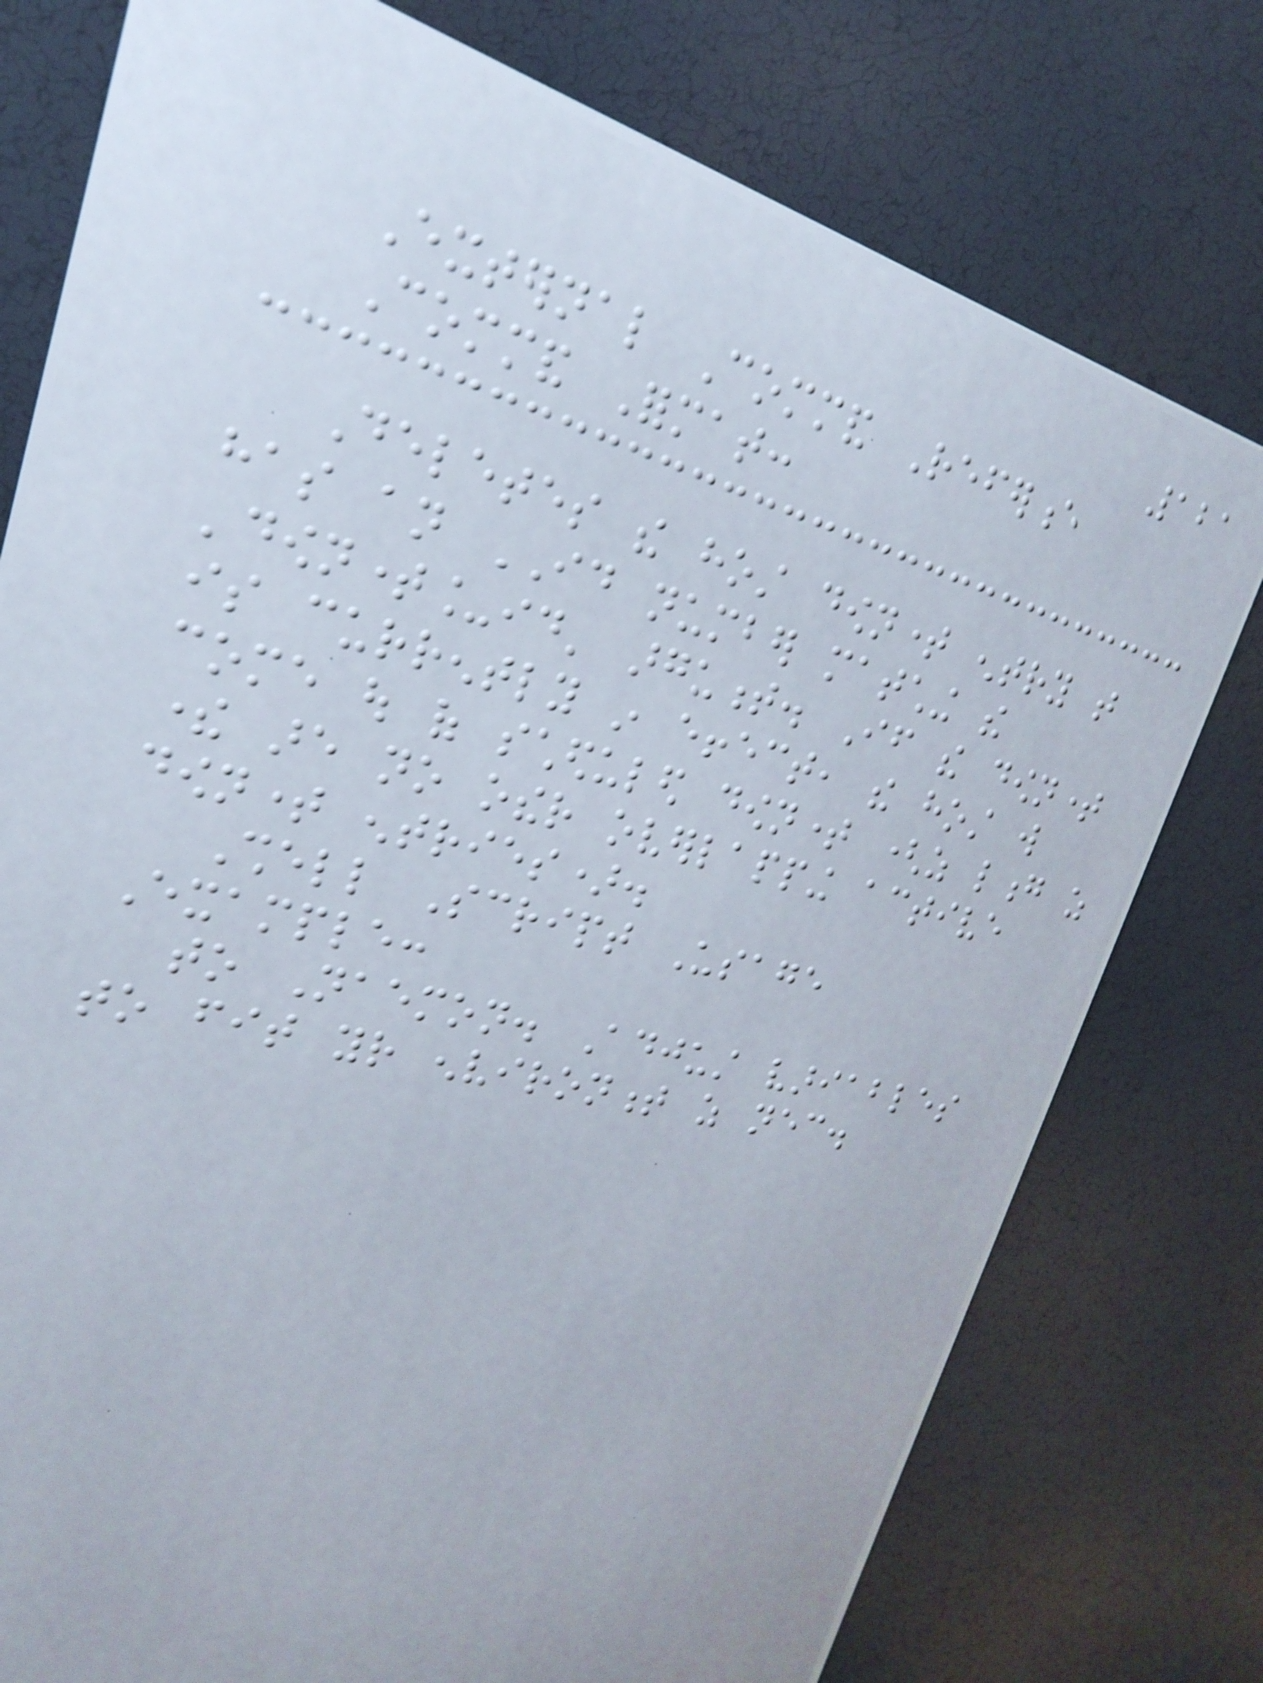121
External Command Reference
Command Format:
Deletes the host downtime entry that
has an ID number matching the
'downtime_id' argument. If the downtime
is currently in effect, the host will
come out of scheduled downtime (as long as
there are no other overlapping active
downtime entries).
Shell Script Usage
Example:
to Naemon. Adjust variables
to fit your environment as necessary.
